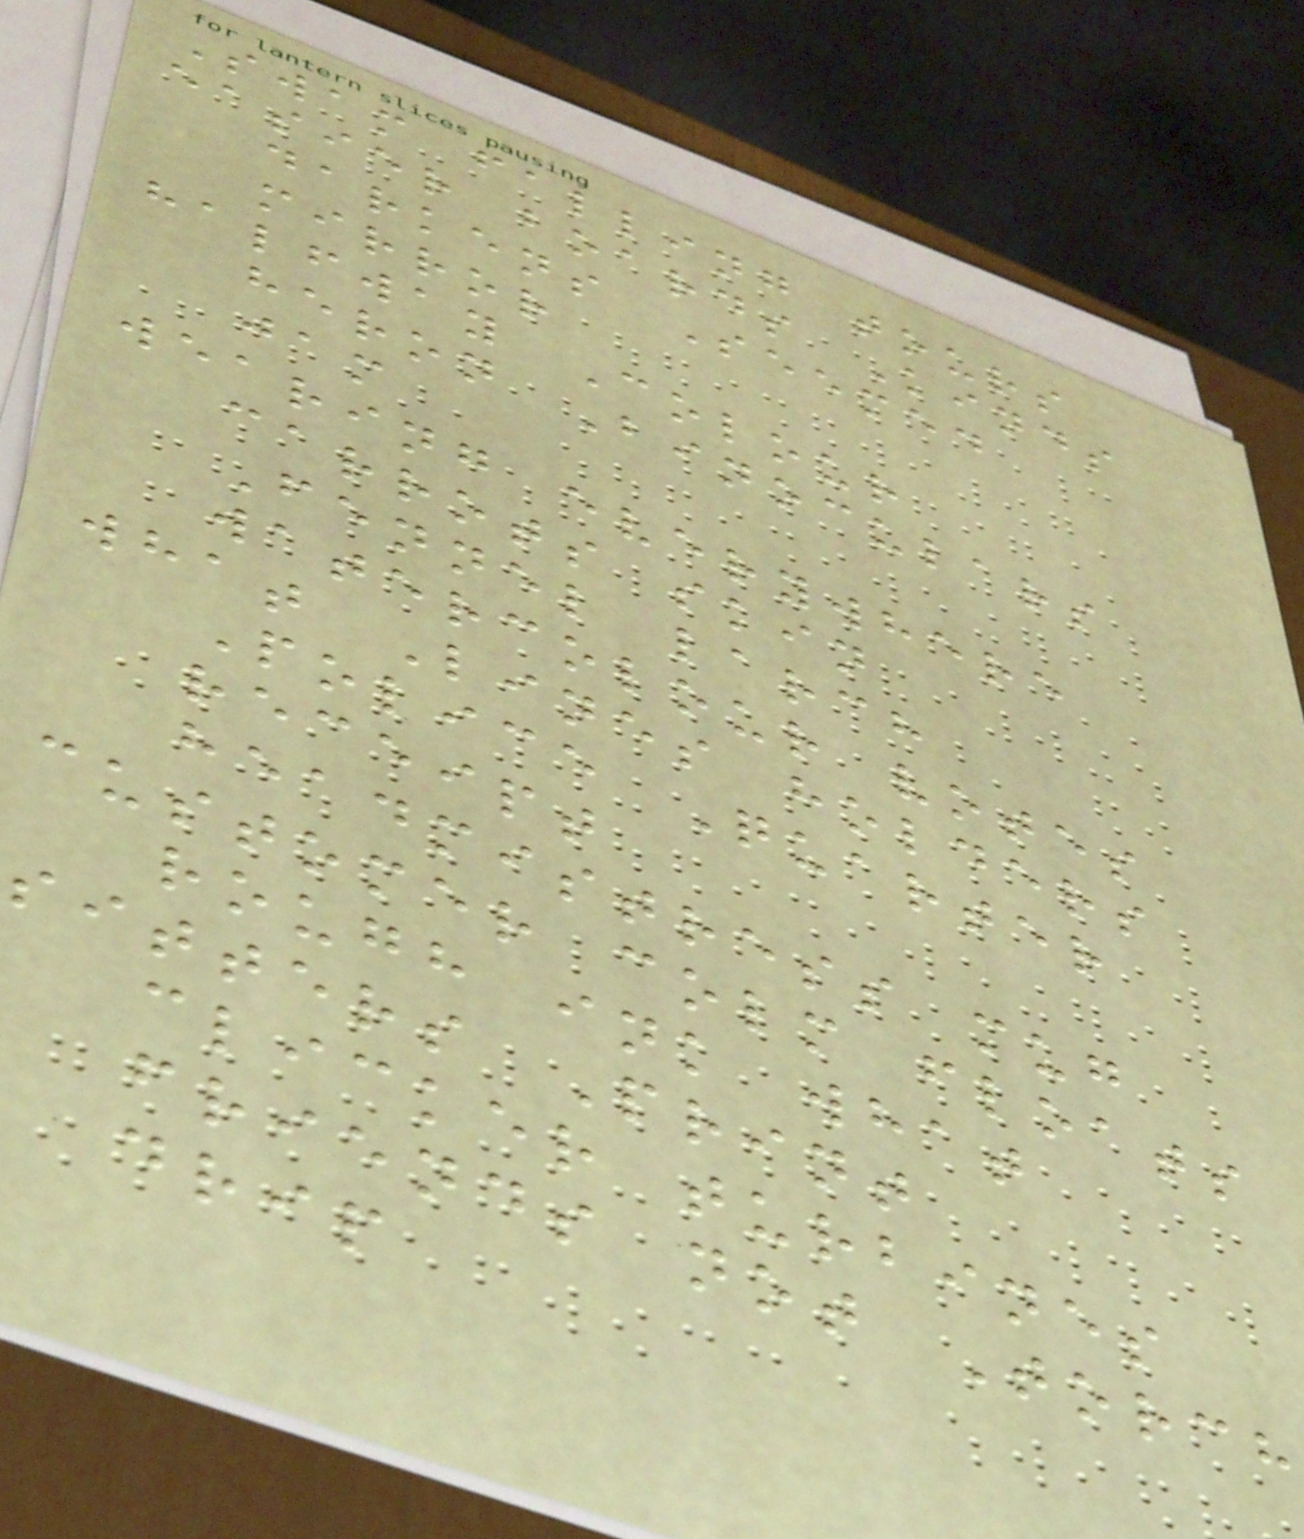Swam falling tours
easier boards Kinds
darkens Seemed
mirror
halfway Colour
heron Binoculars
jam
wearing everywhere
carrots skin
Fennel larch
watercolour votes
what Lines holders
Police Quarter
receipt
headmistress mug
customer colm floats
rough ink what
sitters Print
clicker turbines
friends not Torch
drip
